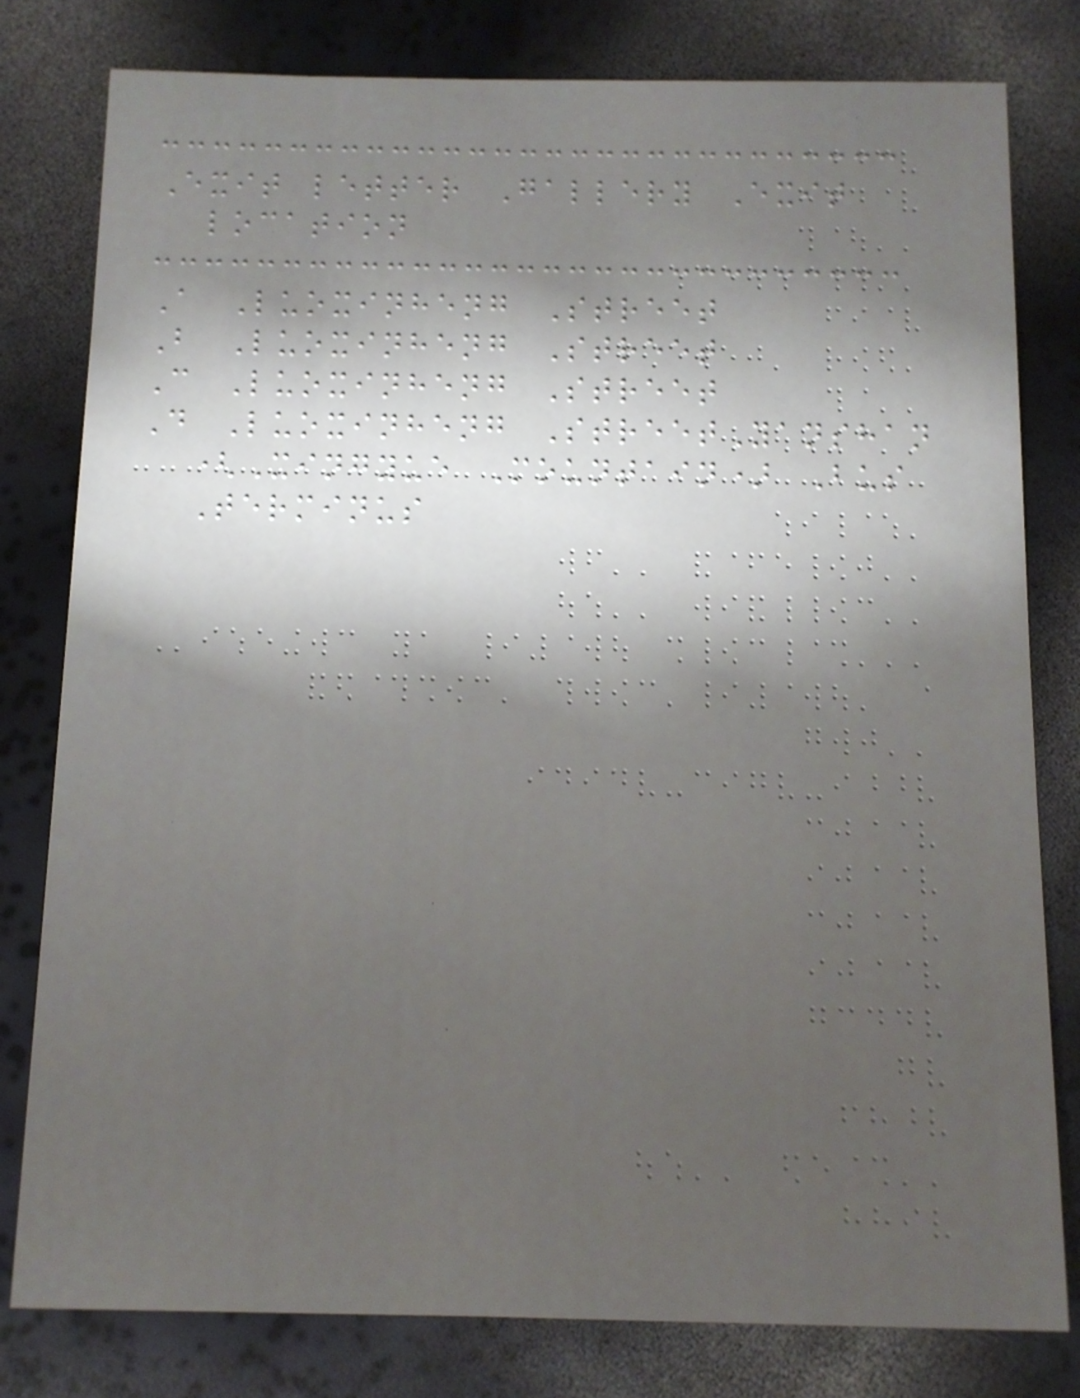Exit letter Gallery Exit
location
A Luoxinheng Street
B Luoxinheng Street
C Luoxinheng Street
D Luoxinheng StreetYanshan
(Xingyue Mountain) Bus
Terminus
